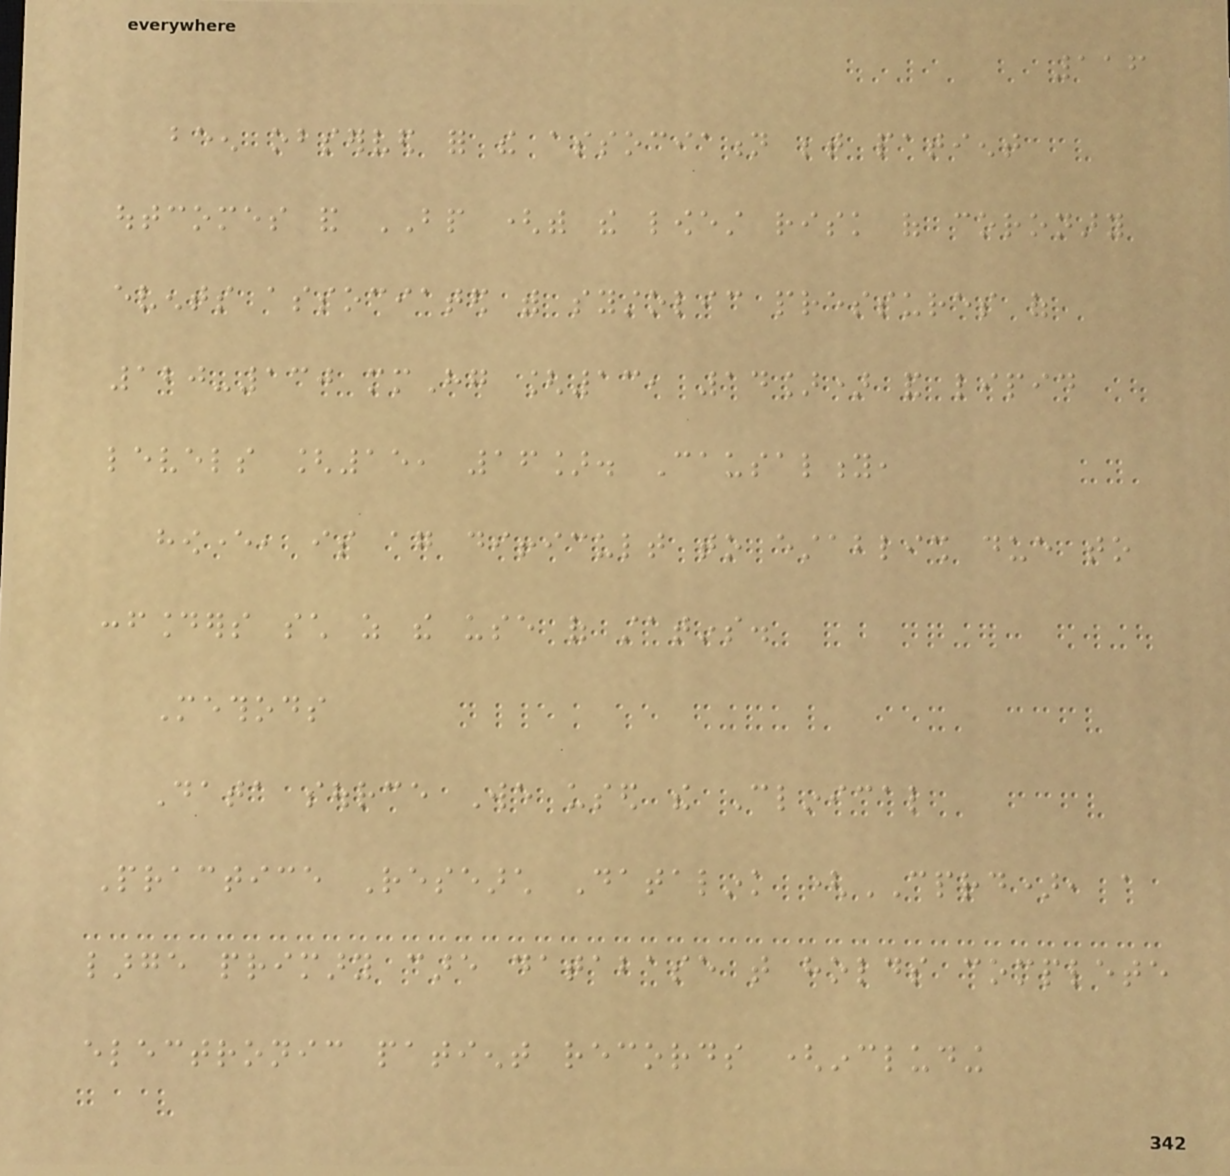116
been observed for the association between patient
outcomes and BP (with the lowest risk of coronary
events associated with systolic pressures of
120-130 mmHg [13, 14]) and lipid
levels [15, 16]. Causality,
however, is again difficult to establish due to
confounders such as the use of statins.
Methods
Data source We used the Clinical
Practice Research Datalink (CPRD), a
large primary care database that holds complete
electronic patient records (including
